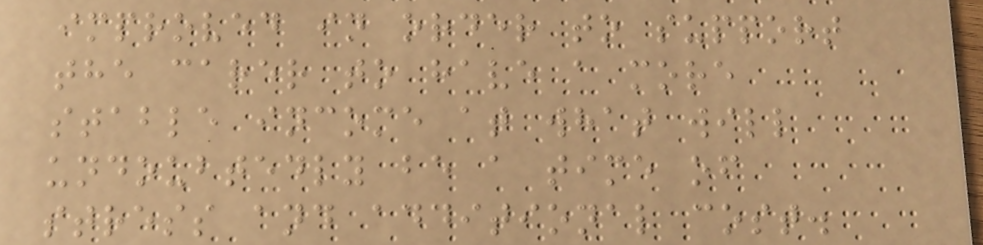improved in order to support
the carer to have a more
stable income at what will
undoubtedly be a time of
stress and additional cost.
